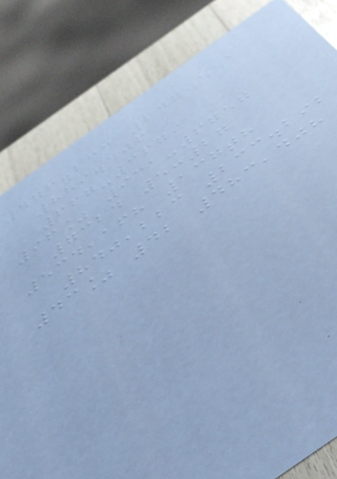476.233 247.551
889.406
667-3679
96% 931-6757
7324 5:27
534,168 137th
840,223 233.292
43% 42 483,408
